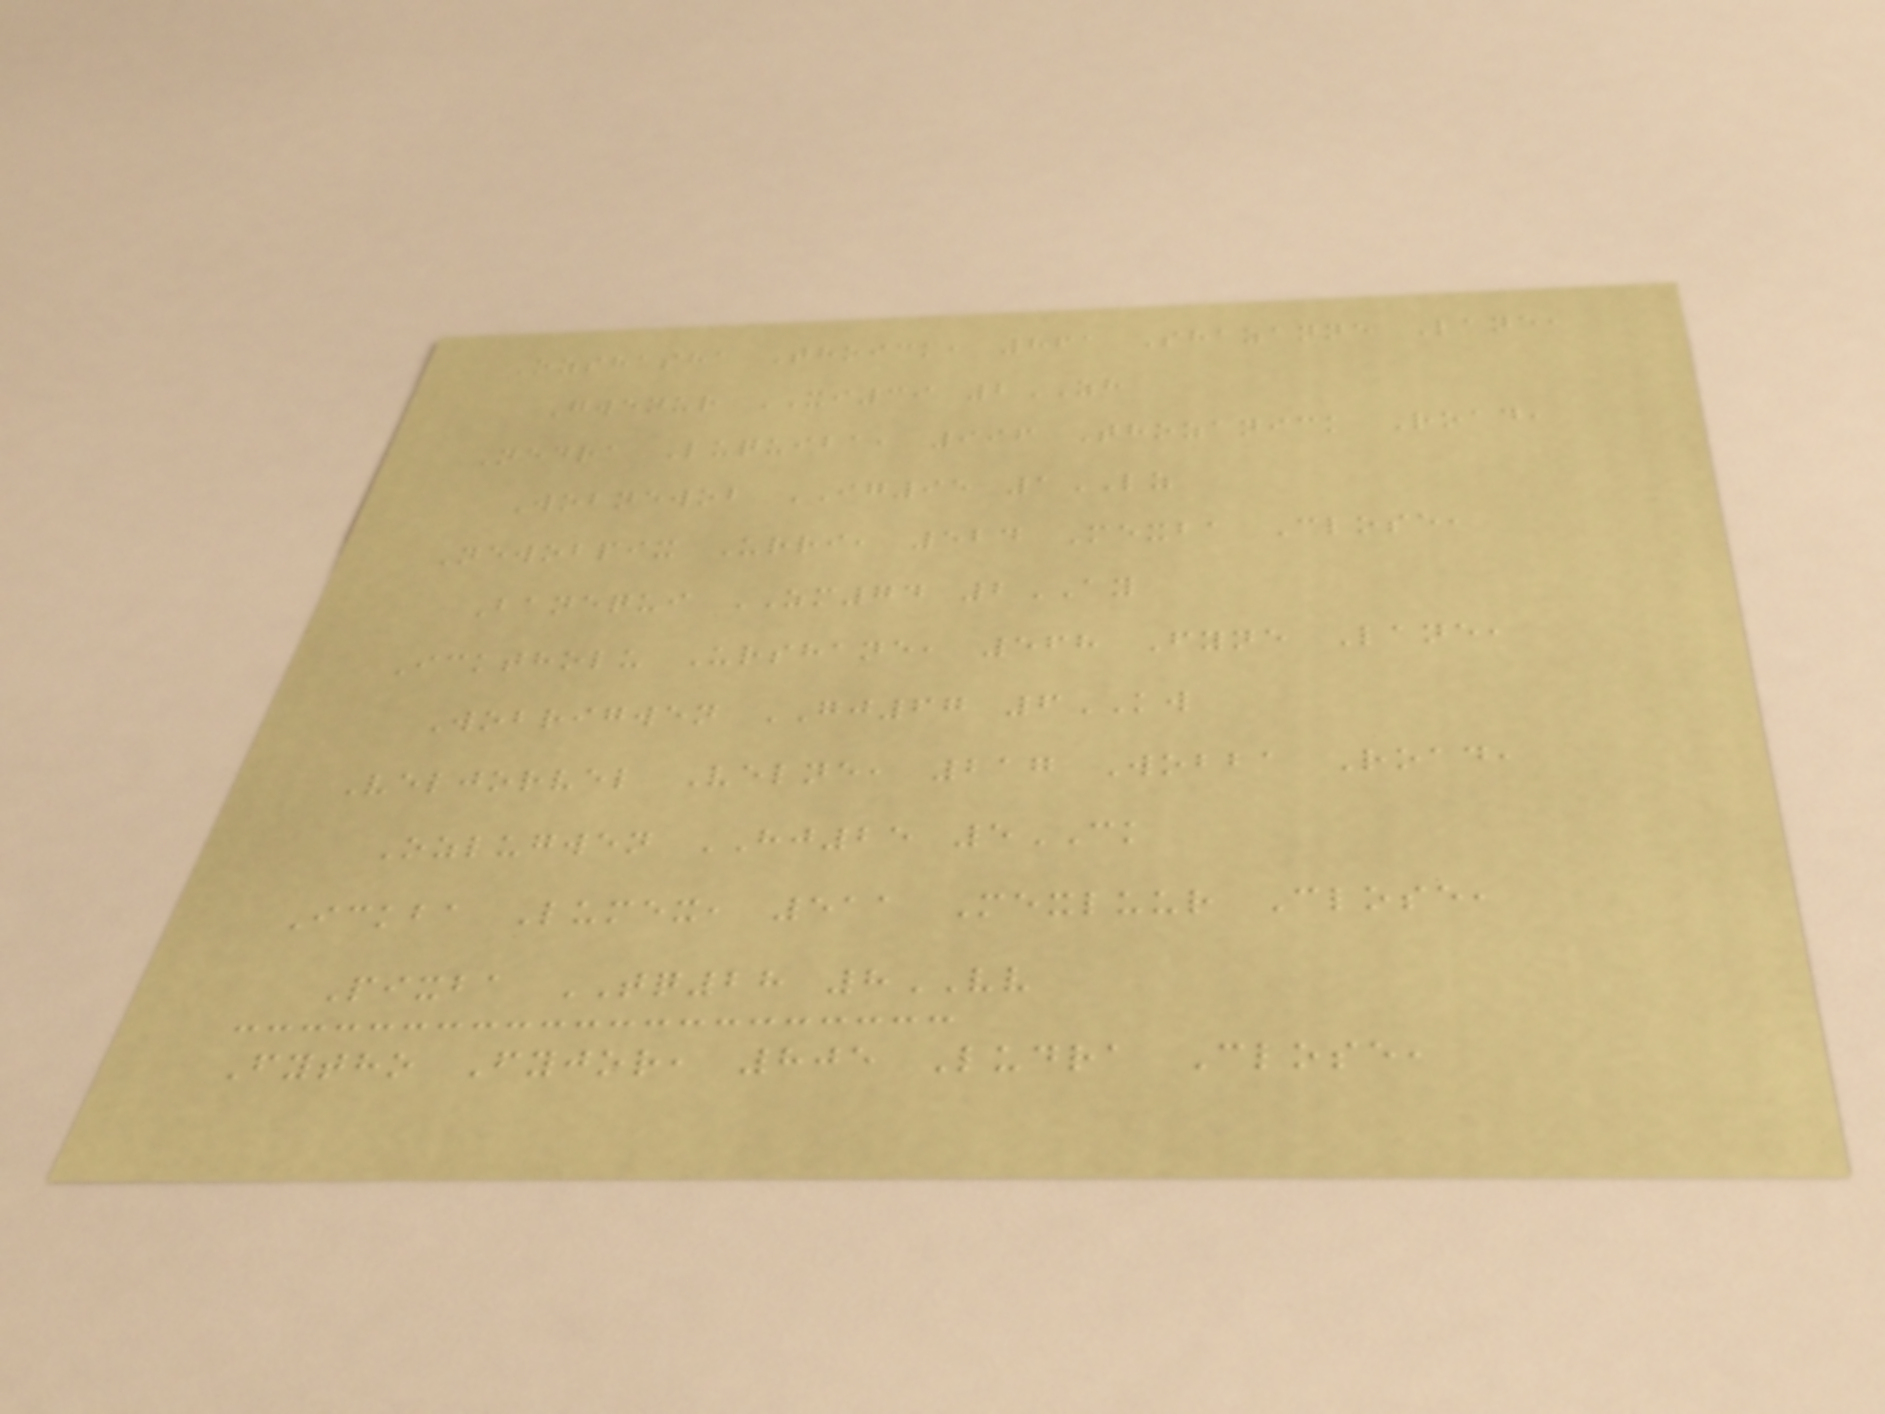Ozshasha Thoick, 861 Shazanne Lane,
Gwenur XI39 2ZH
Nedra Luquiba, 996 Thozanick Road,
Wobnewob IG95 1LZ
Newobpix Urri, 524 Mexba Close,
Banequi ZM74 2AY
Icktholu Urshane, 568 Fyne Lane,
Wobrigwen GJ67 6KW
Veljorvel Velne, 217 Wobba Road,
Ozlugwen HJ25 5CK
Ickba Lumex, 511 Mexluur Close,
Pixba TQ28 8VV
Fytho Fyjor, 805 Ludra Close,
